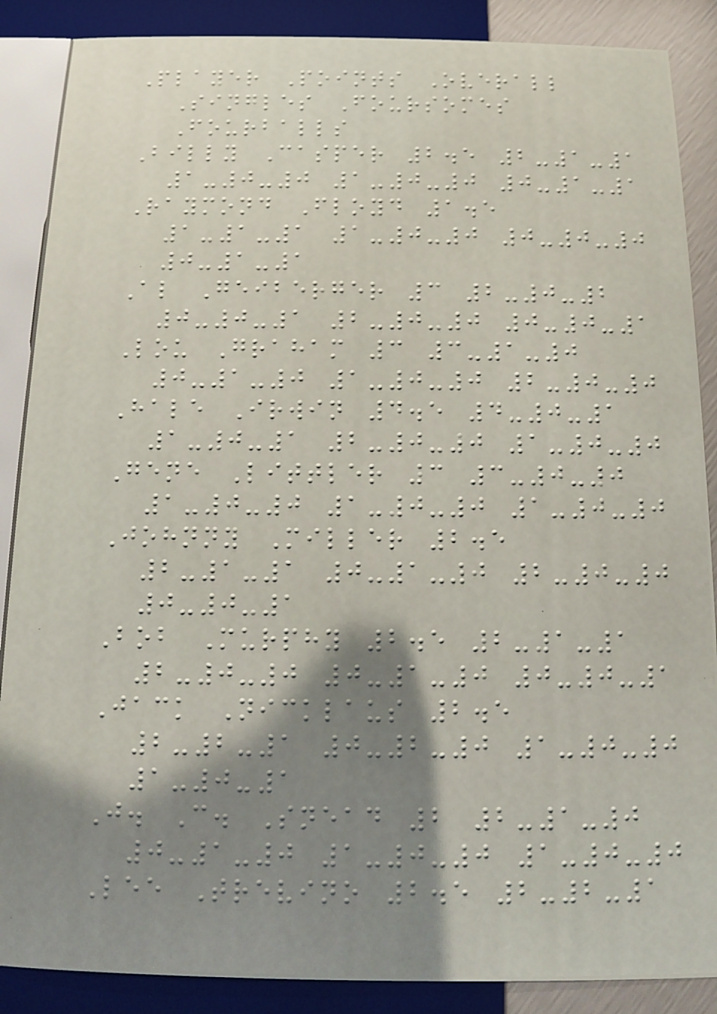Player Points Overall
Singles Foursomes
Fourballs
Billy Casper 2.5 2-1-1
1-0-0 1-0-0 0-1-1
Raymond Floyd 1.5
1-1-1 1-0-0 0-0-0
0-1-1
Al Geiberger 3 2-0-2
0-0-1 2-0-0 0-0-1
Lou Graham 3 3-1-0
0-1-0 1-0-0 2-0-0
Hale Irwin 4.5 4-0-1
1-0-1 2-0-0 1-0-0
Gene Littler 3 3-0-0
1-0-0 1-0-0 1-0-0
Johnny Miller 2.5
2-1-1 0-1-0 2-0-0
0-0-1
Bob Murphy 2.5 2-1-1
2-0-0 0-1-0 0-0-1
Jack Nicklaus 2.5
2-2-1 0-2-0 1-0-0
1-0-1
J. C. Snead 2 2-1-0
0-1-0 1-0-0 1-0-0
Lee Trevino 2.5 2-2-1
